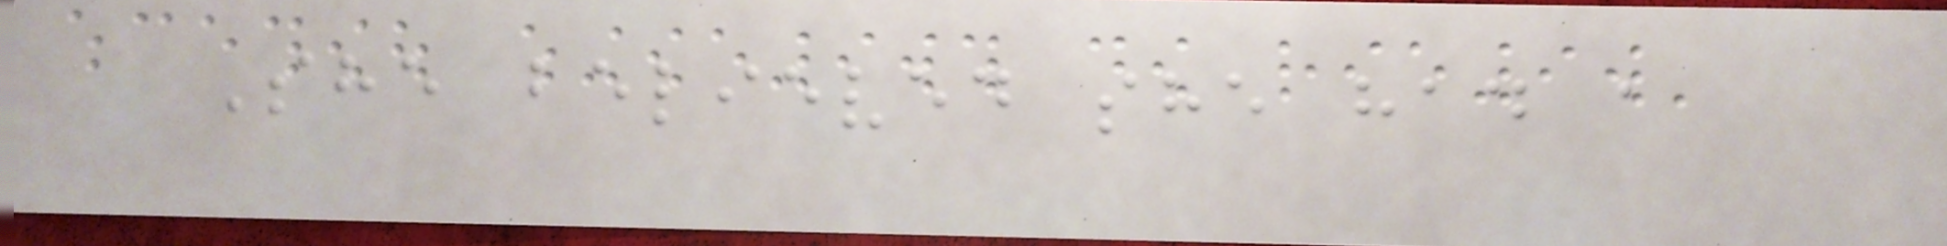She believed she had a
